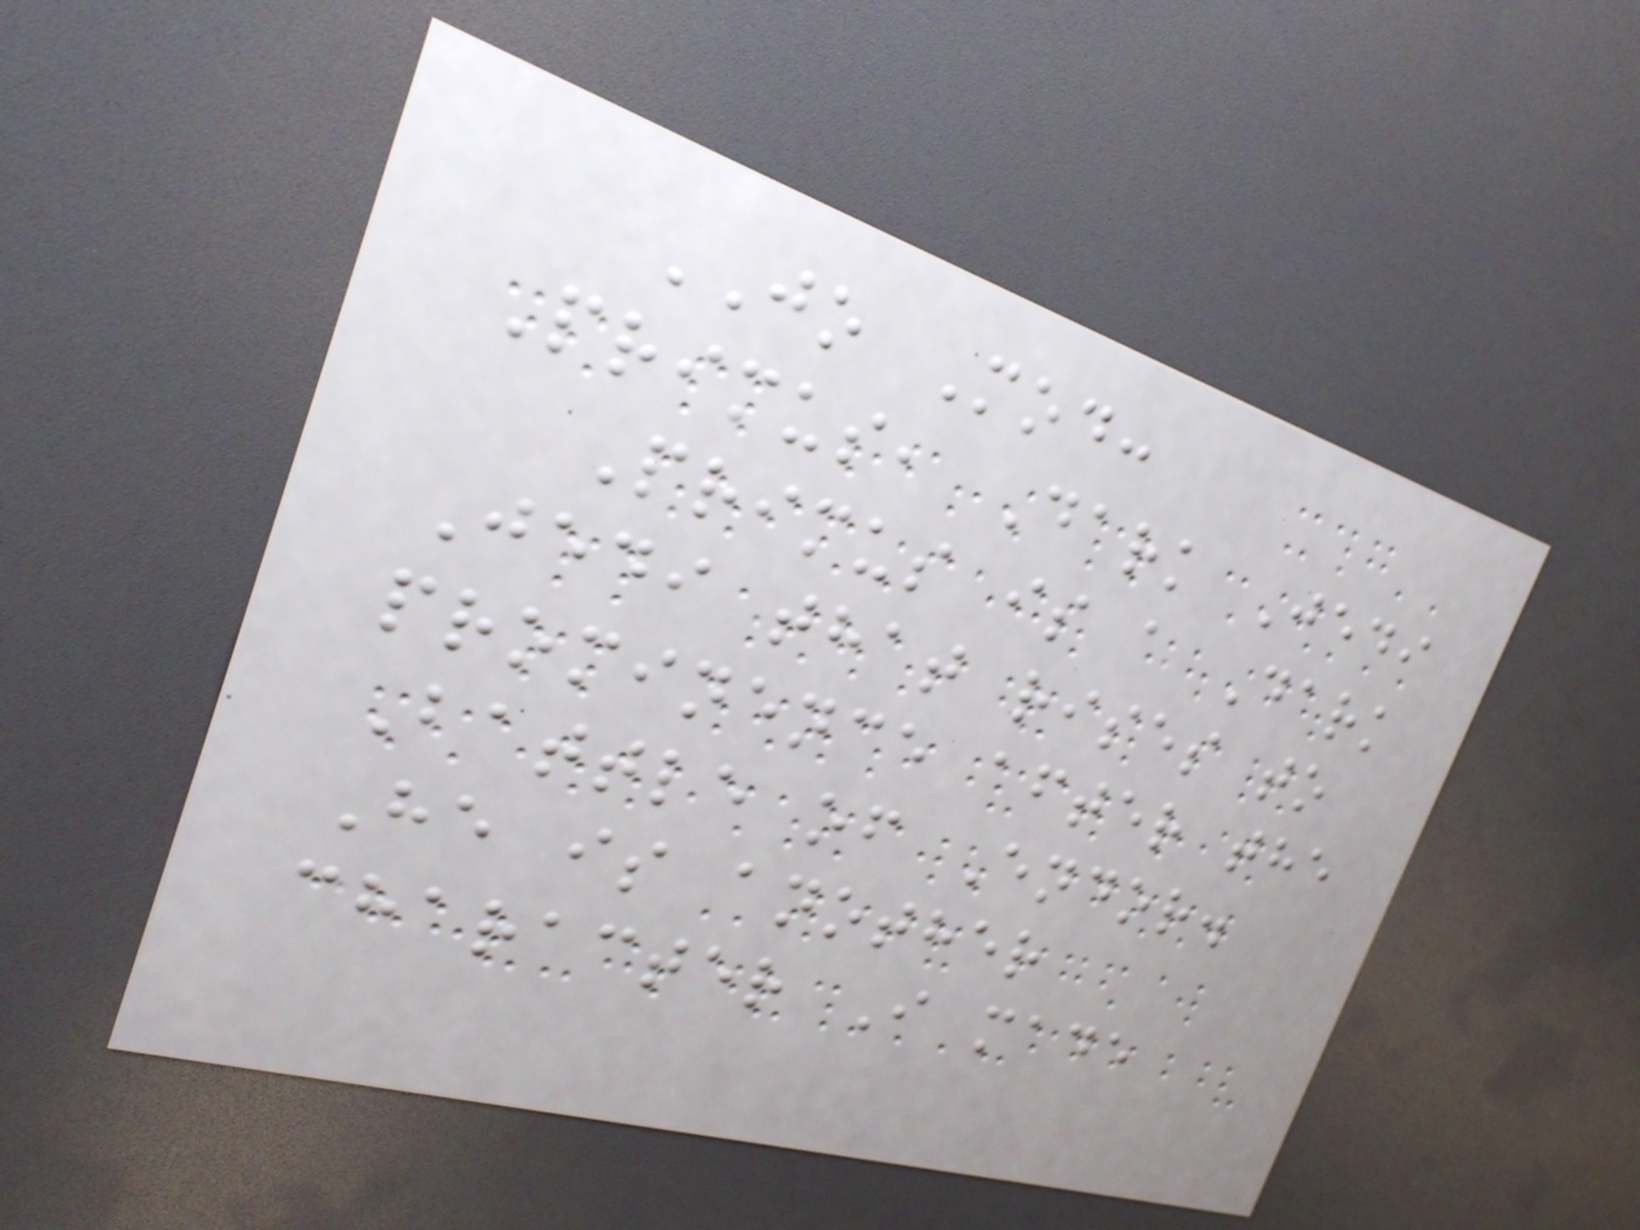JO Mod:
Primus, Dark Jedi
Primus is a Dark
Jedi that rises to
prominence after the
Battle of Endor.
He is another
character I made
